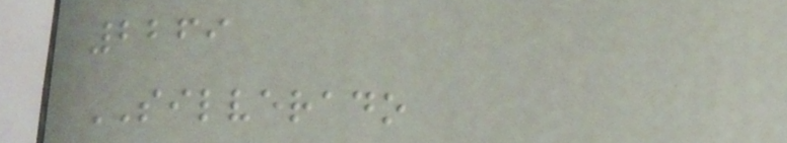2269
SILVERADO
